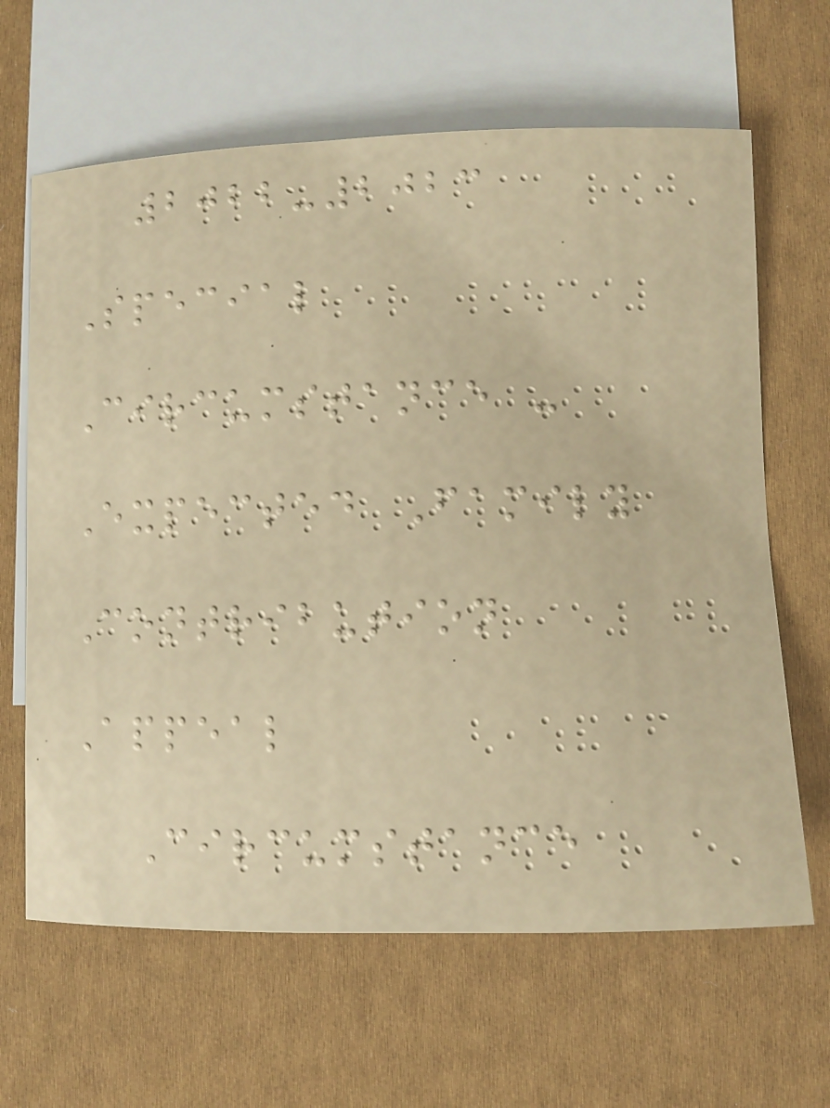2022-2023
Special
Circumstance -
Expected Family
Contribution
Appeal
Circumstance
